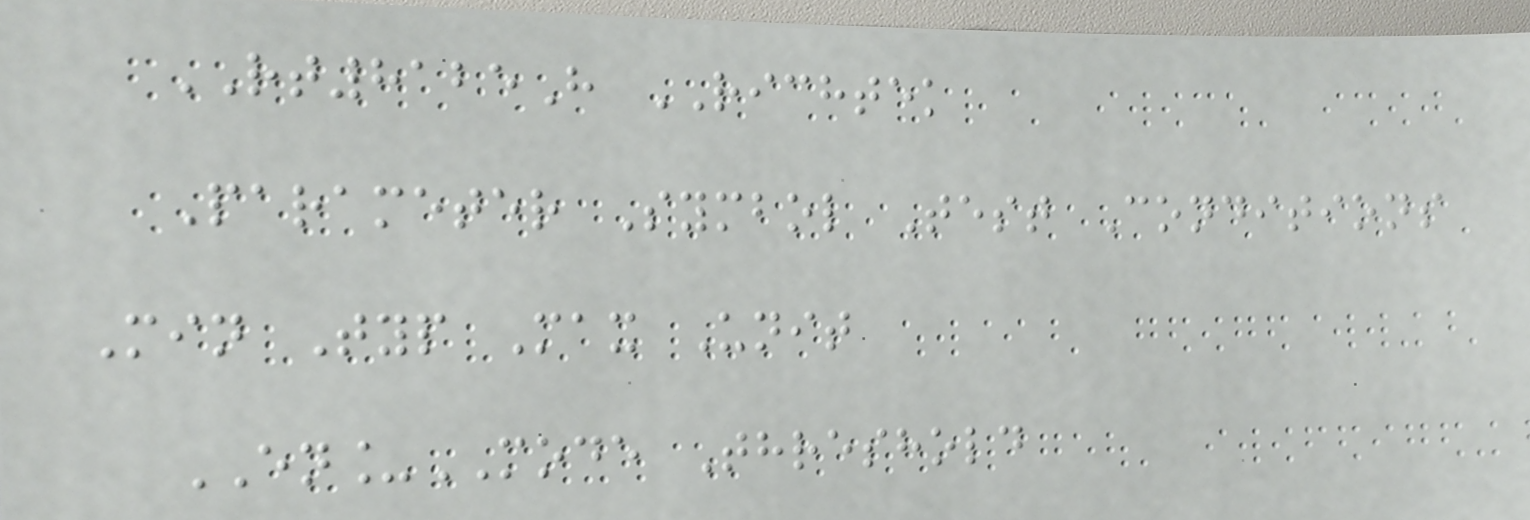RT8125H RICHTEK
Parameter Symbol Test Conditions
Min Typ Max Unit
EN_MODE Threshold
